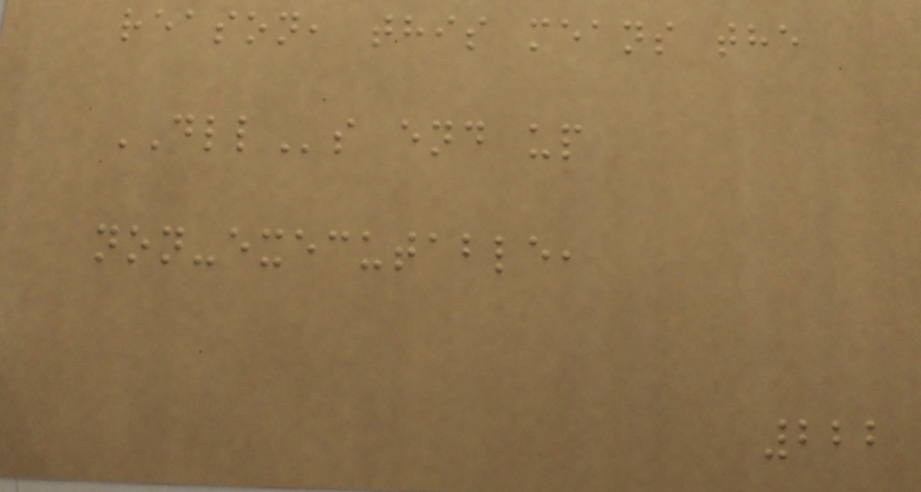reason, this means the
DLLs end up
non-executable,
222
